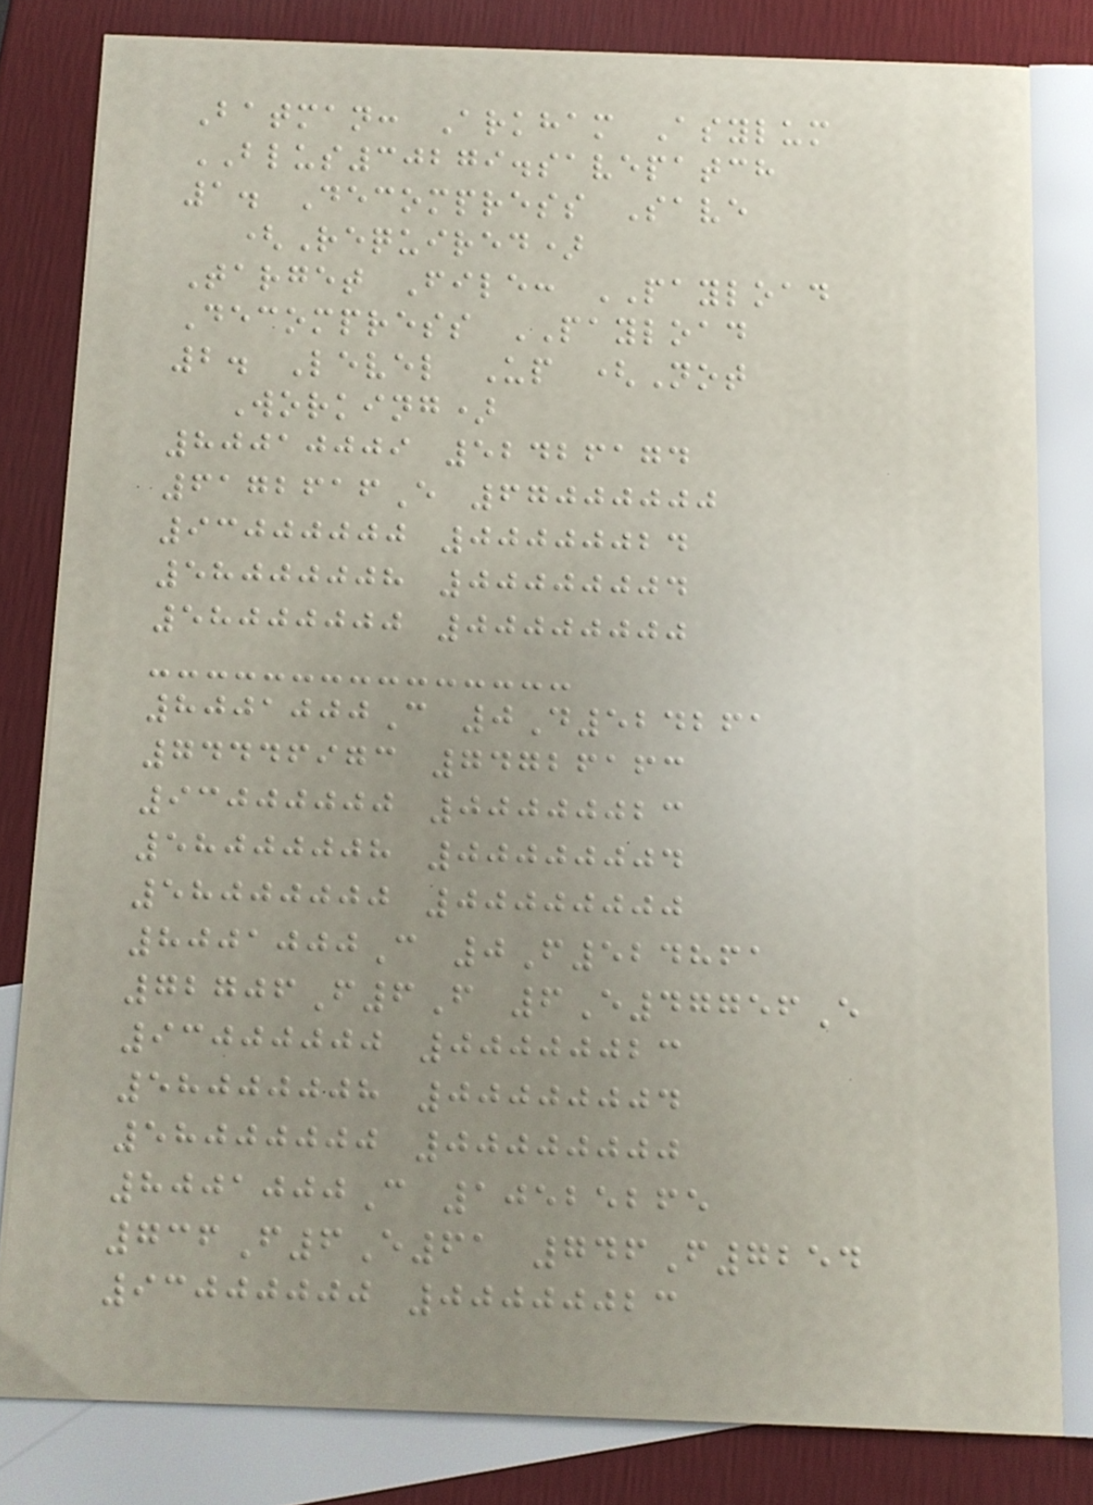Batman: Arkham Asylum
BLUS30279.savepatch
1. Decompress Save
(Required)
Target File: PAYLOAD
Decompress PAYLOAD
2. Level Up (Not
Working)
80010009 52426174
6172616E 67000000
93000000 00000024
58000008 00000004
58000000 00000000
8001000C 0D524261
74446973 74726163
93000000 00000023
58000008 00000004
58000000 00000000
8001000C 0F524861
72706F6F 6E47756E
93000000 00000023
58000008 00000004
58000000 00000000
8001000C 10525265
736F6E61 746F7254
93000000 00000023
